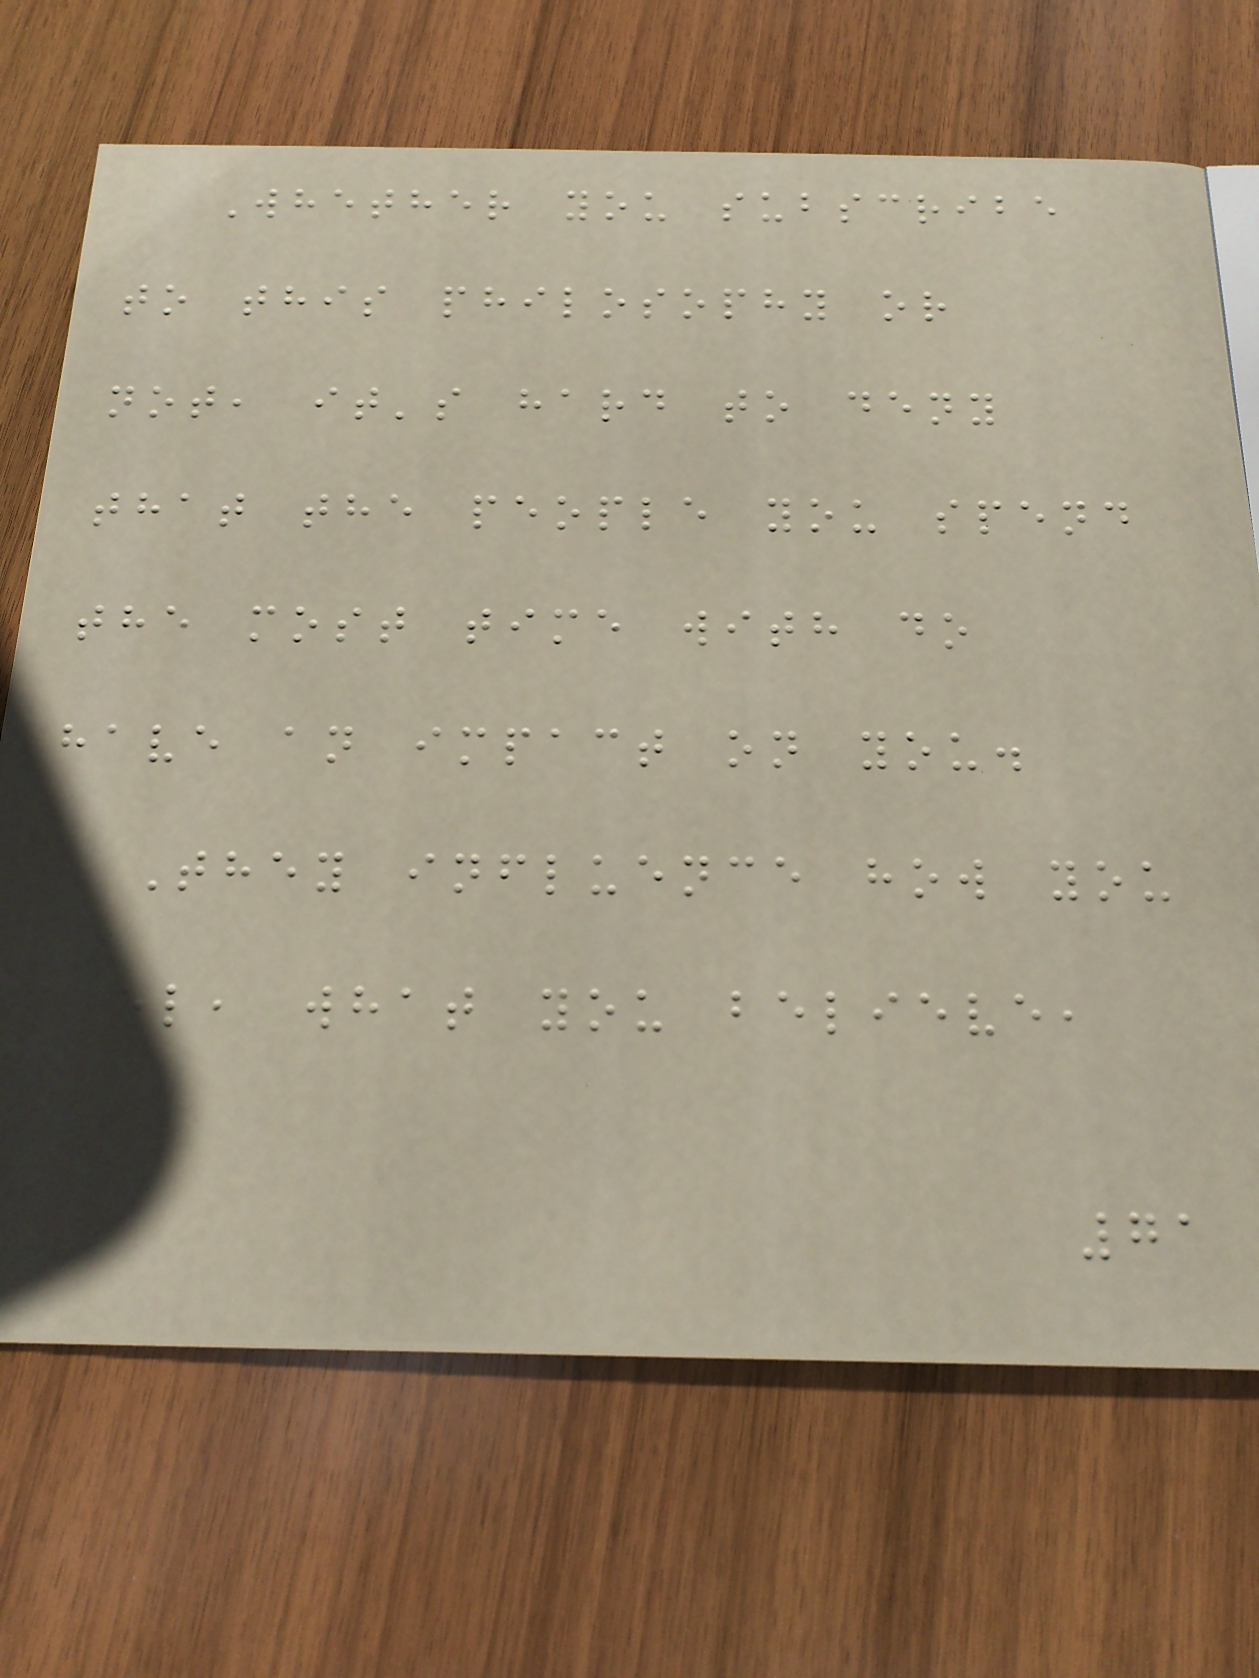Whether you subscribe
to this philosophy or
not, it's hard to deny
that the people you spend
the most time with do
have an impact on you.
They influence how you
feel, what you believe,
71
